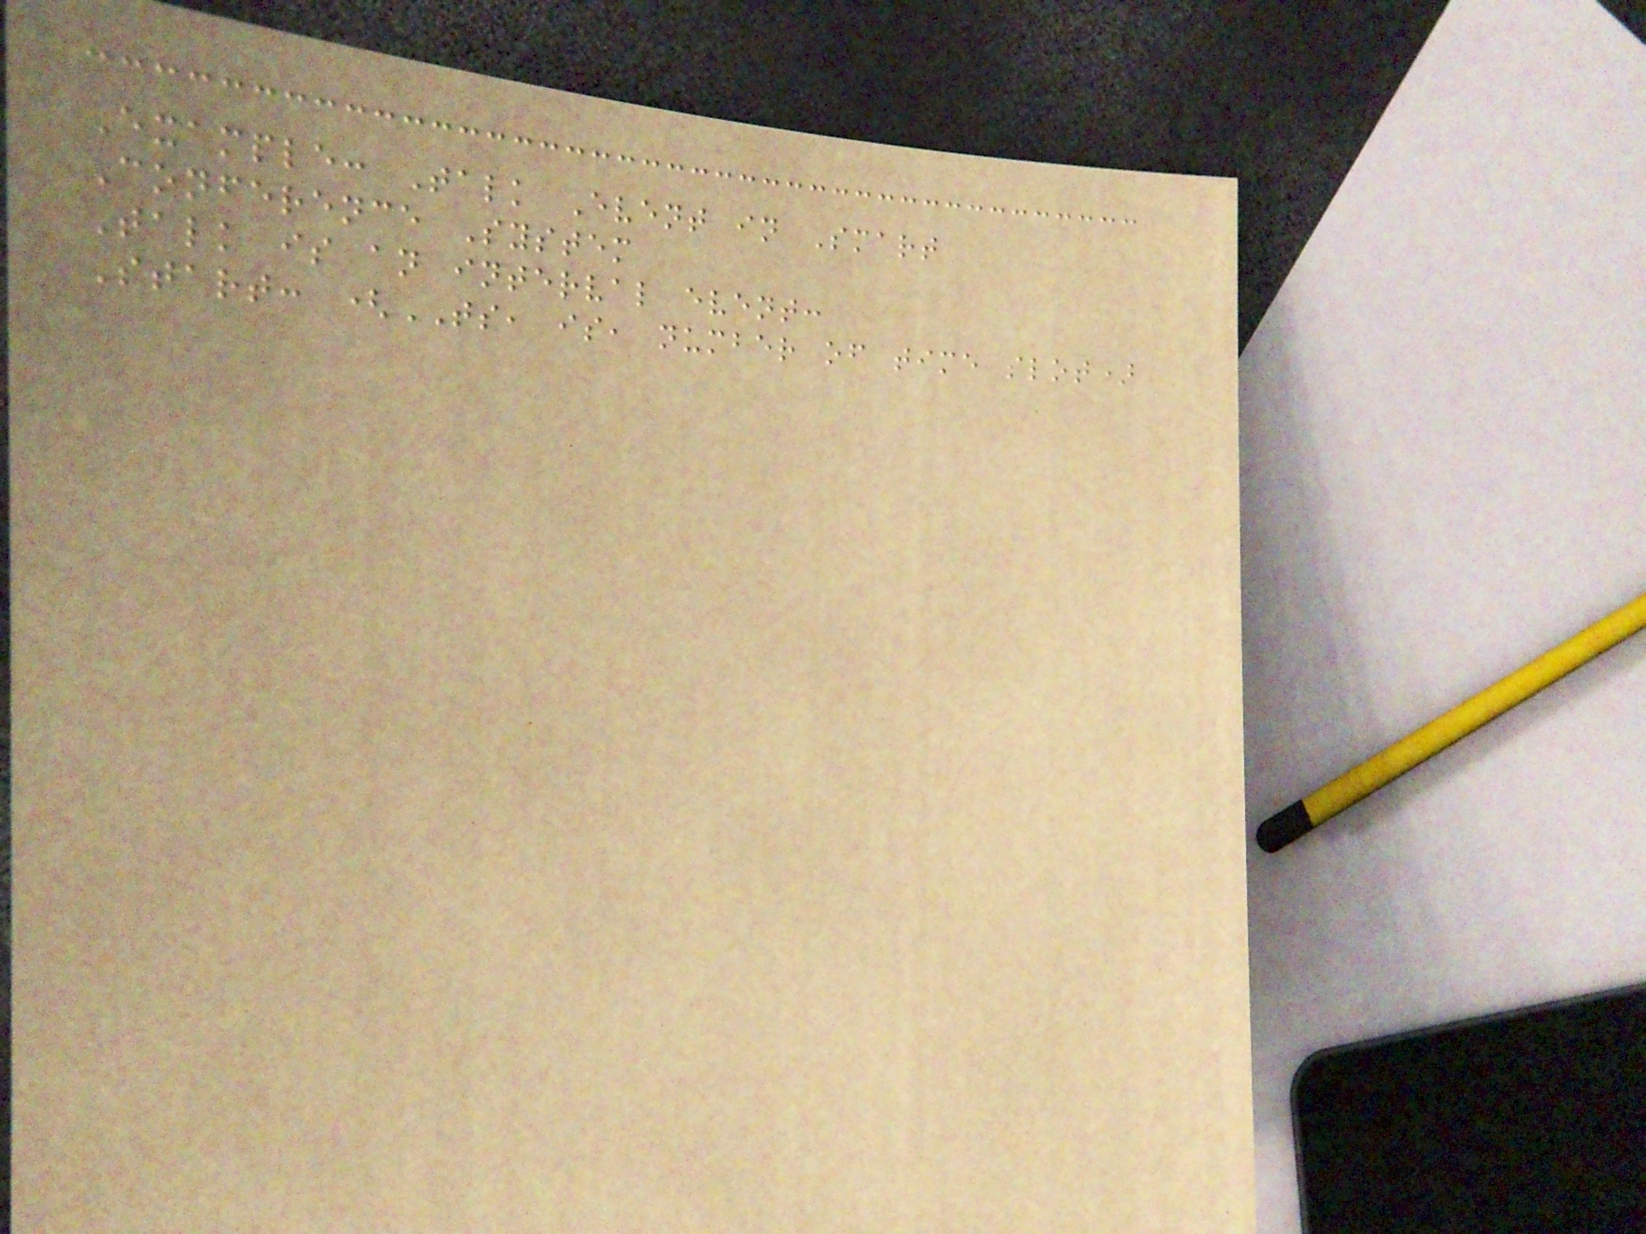Example: Talk Event in Smart
Conference System
Talk is an interval event:
Start: (TS, is, number of time slot)
